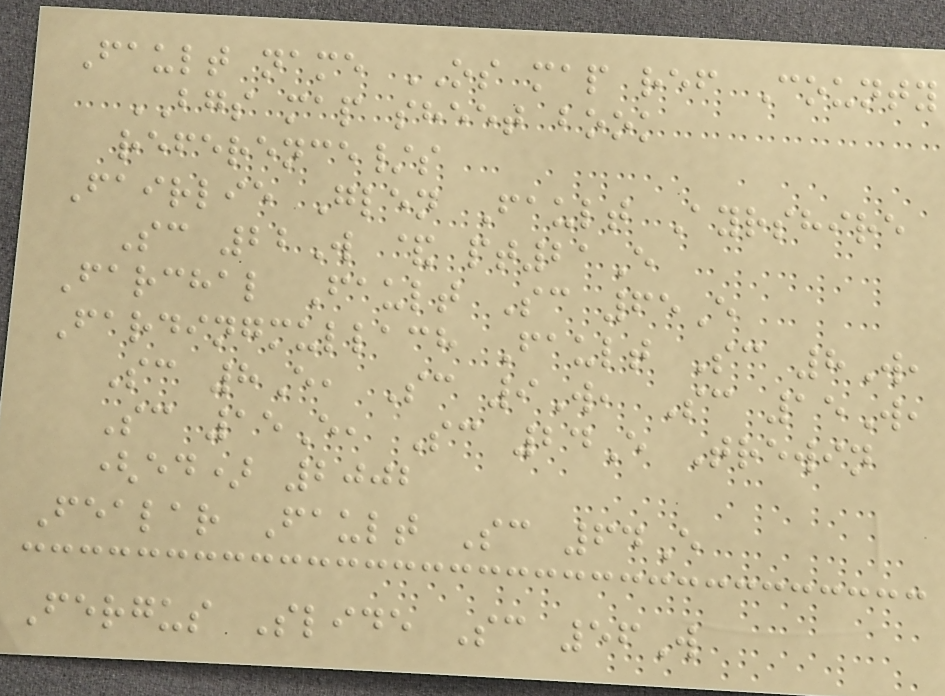Fault name OS map ref County
BGS map sheet book
reference/s
Fairlie Glen Fault Ayrshire
Sc 22W & pt21E
Farchal Fault Sc 65E
Fardingmullach Fault Sc 8W,
Sc 8E, Sc 9W, Sc 15W,
Sc 15E, Sc 24E Trewin
(ed) 2002
Fealar Fault Sc 64E
Fergus Slide Sc 56W
